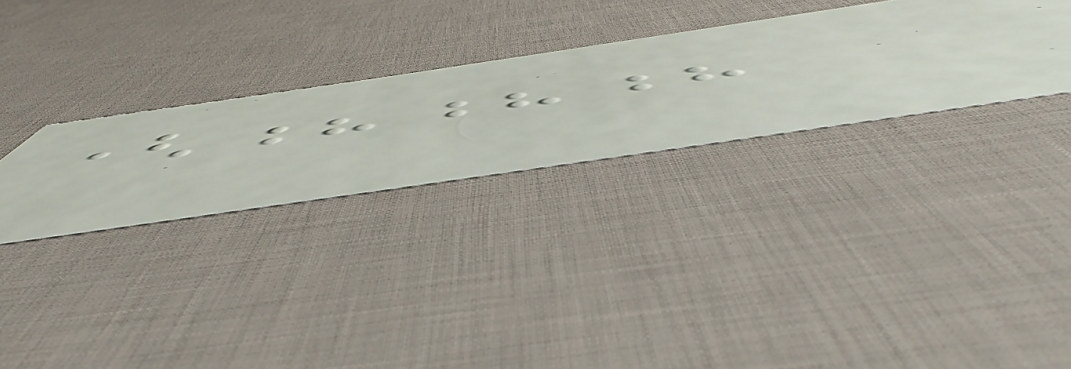(???
